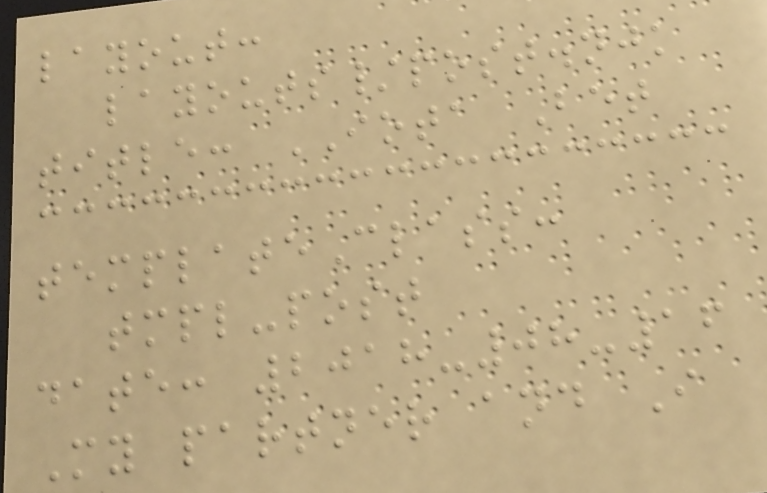layout:
layouts/post.njk
title: IOTA Bet
templateClass:
tmpl-post
date: 2018-08-16
My partner and I
